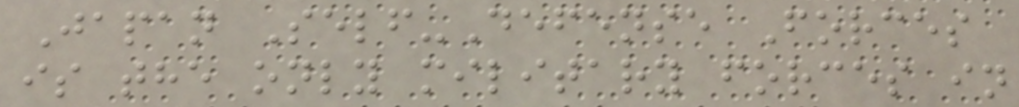Japan Self-Defense Forces
is the only military forces in
